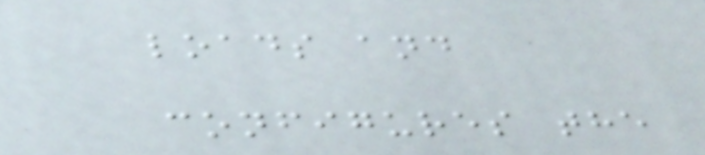loads and
configures the
